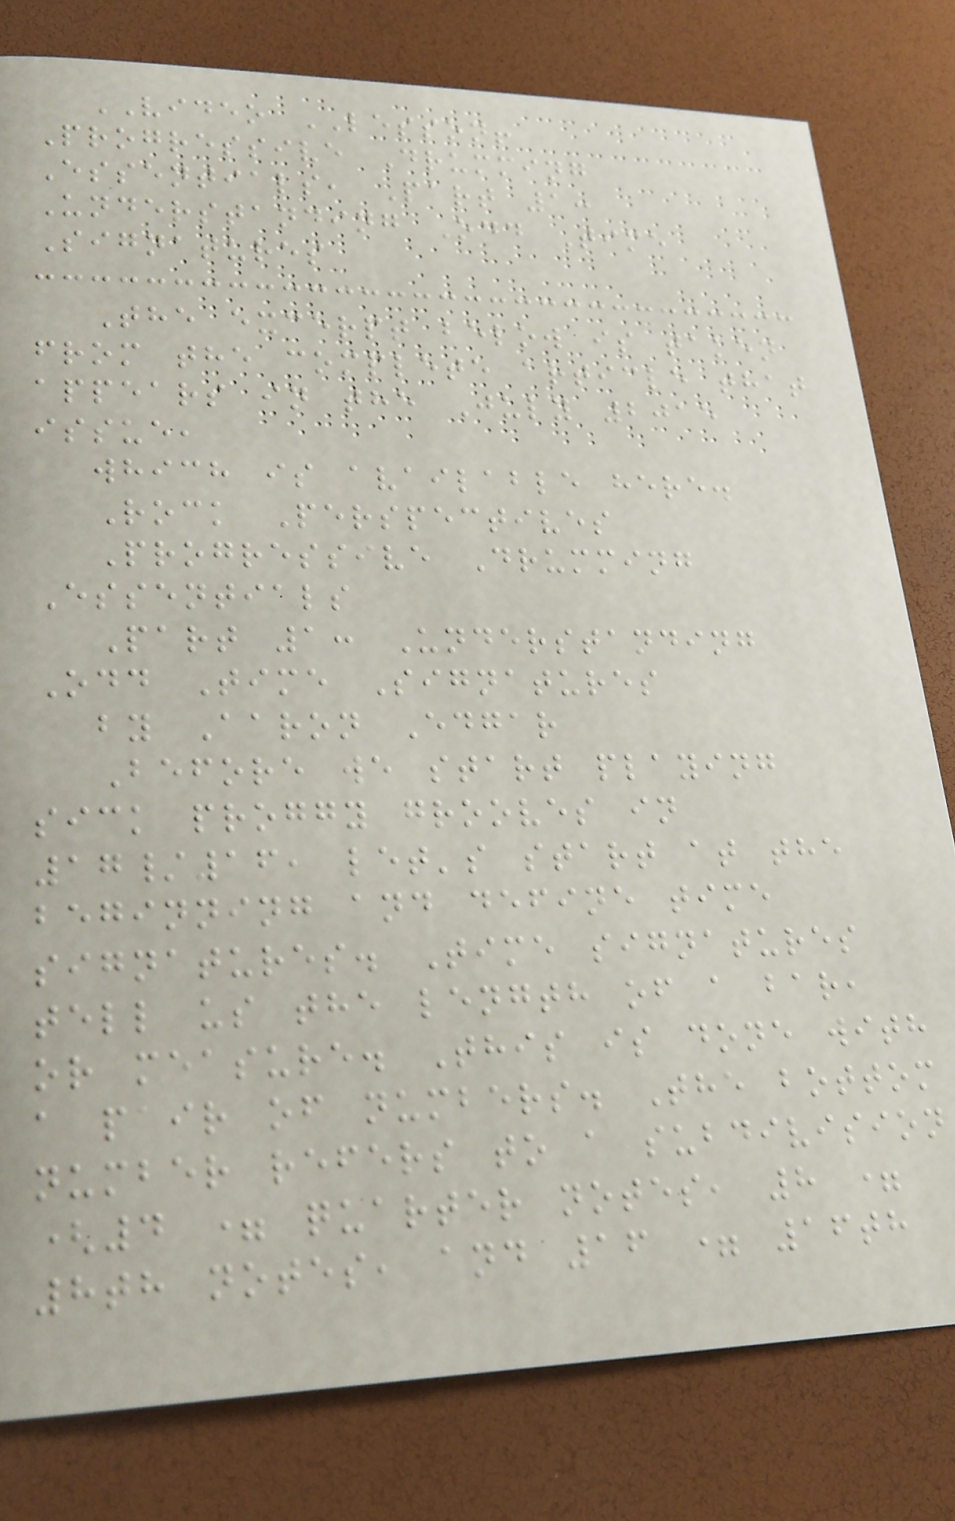VIDEO LESSON!
Progressive Drumming
Essentials, Part 1:
Understanding Odd Time
Signatures
The excerpt below is taken
from the complete article that
appears in the July 2015
issue,
which is available here.
Rock Perspectives
Progressive Drumming
Essentials
Part 1: Understanding
Odd Time Signatures
by Aaron Edgar
Before we start playing
sick proggy grooves in
17/16, let's start at the
beginning and define time
signatures. Time signatures
tell us the length of a bar,
or measure. This is done with
a pair of numbers. The bottom
number refers to a subdivision
(4 = quarter notes, 8 =
8th notes, and 16 = 16th
